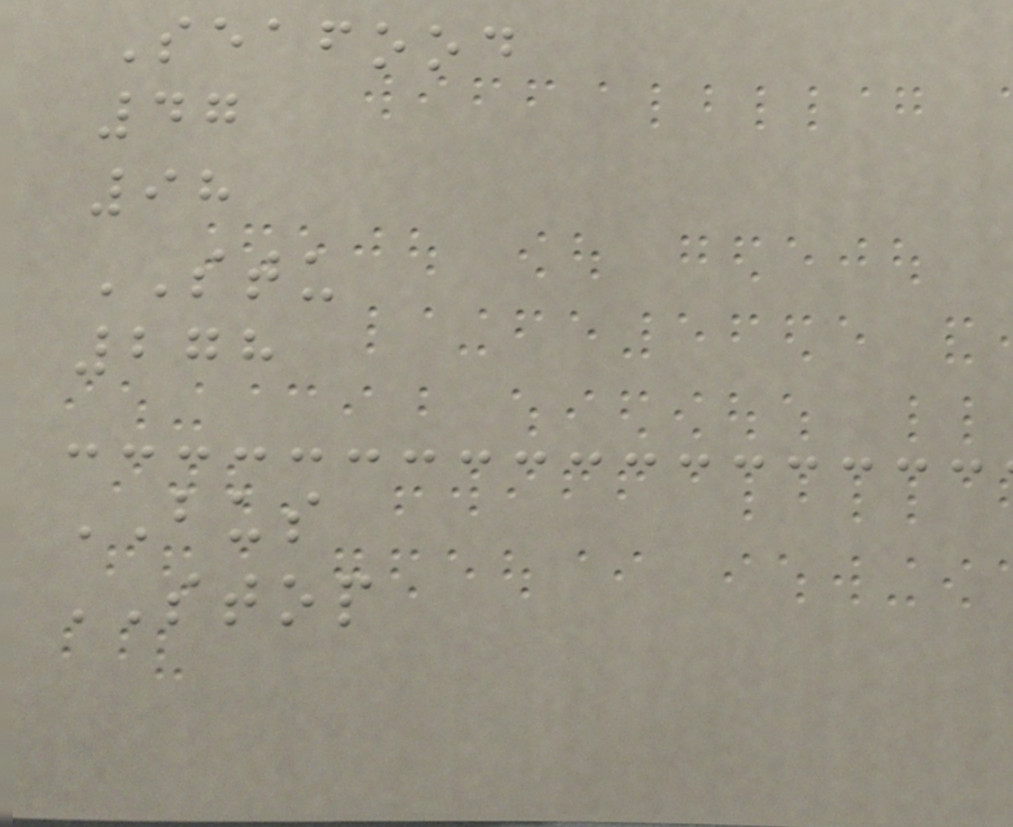Seafood
47
98
STU
278
BUS
STOP
